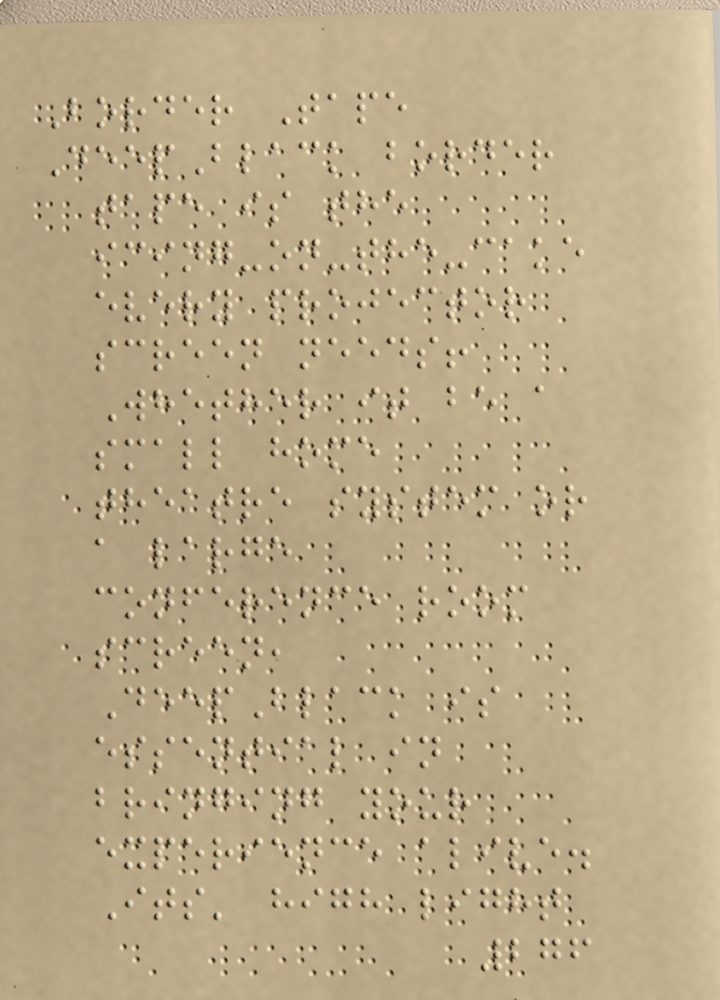Border Tape
DeepBlack border
tape is the
icing-on-the-cake
every projector
screen needs!
Whether it be a
small home
theatre system or
a large
conference room
screen,
DeepBlack is
essential in
bringing your
experience alive.
Its' high light
276
